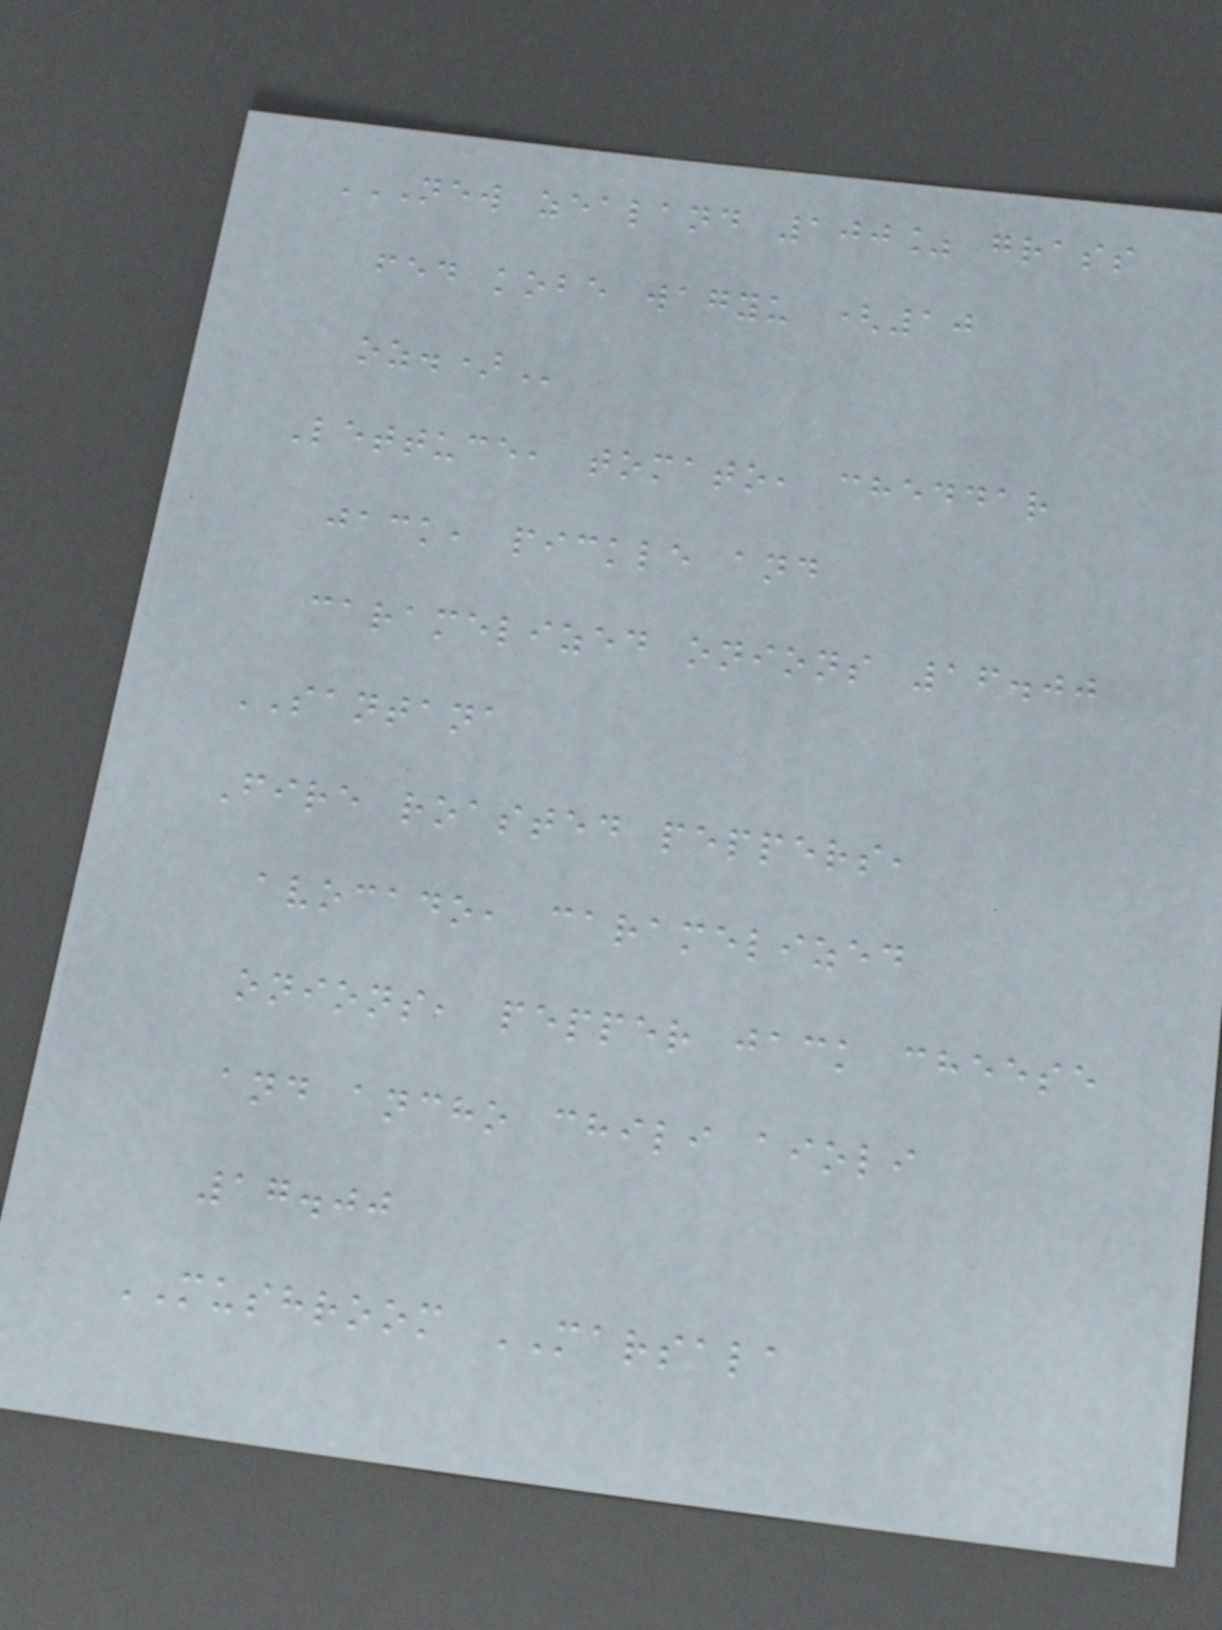NEW ZEALAND 100% GRASS
FED KOBE WAGYU (10
OZ.)
Lettuce, tomato, cheddar
jack, pickle and
caramelized onions 16.00
SANTANA
Fire roasted peppers,
avocado, caramelized
onions, pepper jack cheese
and ancho chili aioli
17.00
MUSHROOM MARSALA
